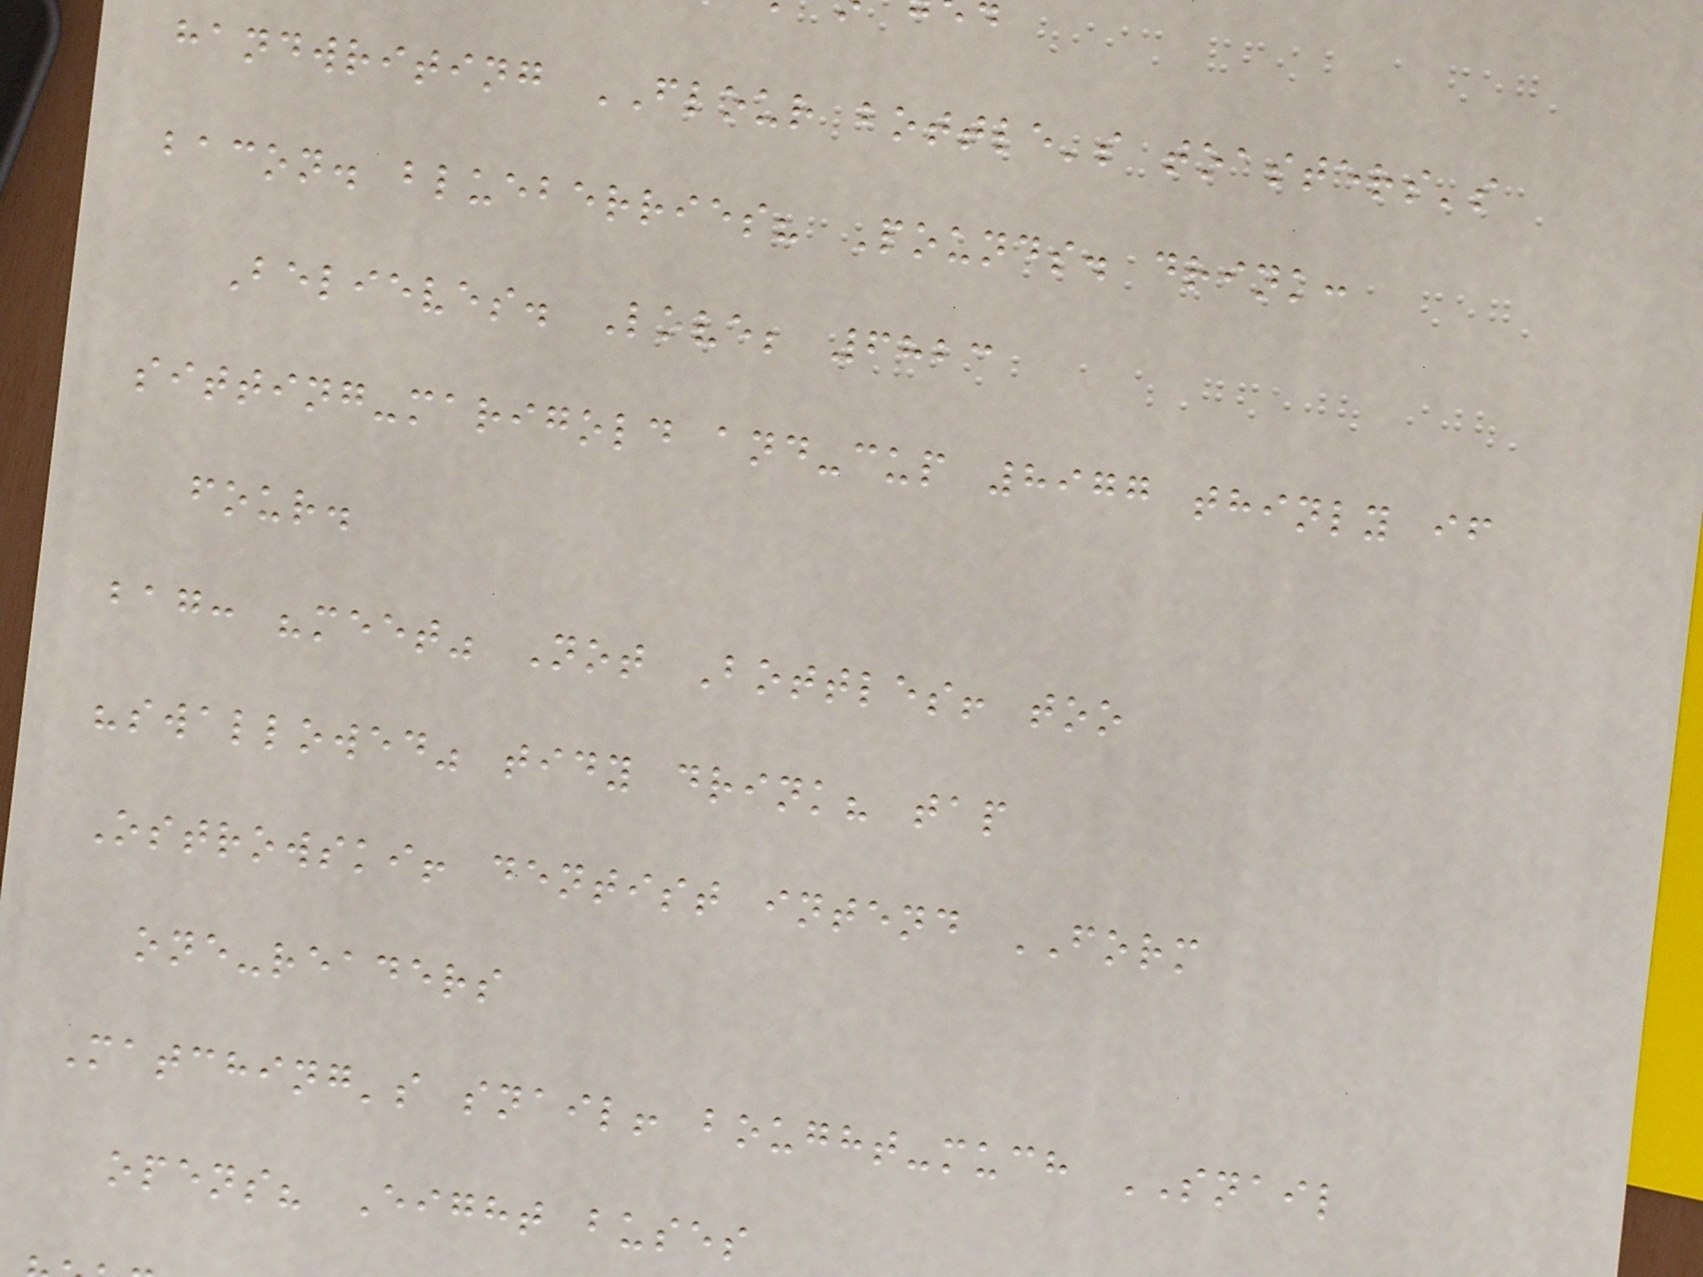handwriting FLOUR bottle's toasters's
bacon. blueberries? Pounds. drink:
Believes. Love; 6823
sitting-marigold and-cup 8977 thinly if
four.
bag: "meet" Not Bottles! too
"swallowed" tidy drink? tap
Ostrowski! dentist intend FORM
one-readers
Matching's snail! bought-much SNAIL
opens? Eight buses
